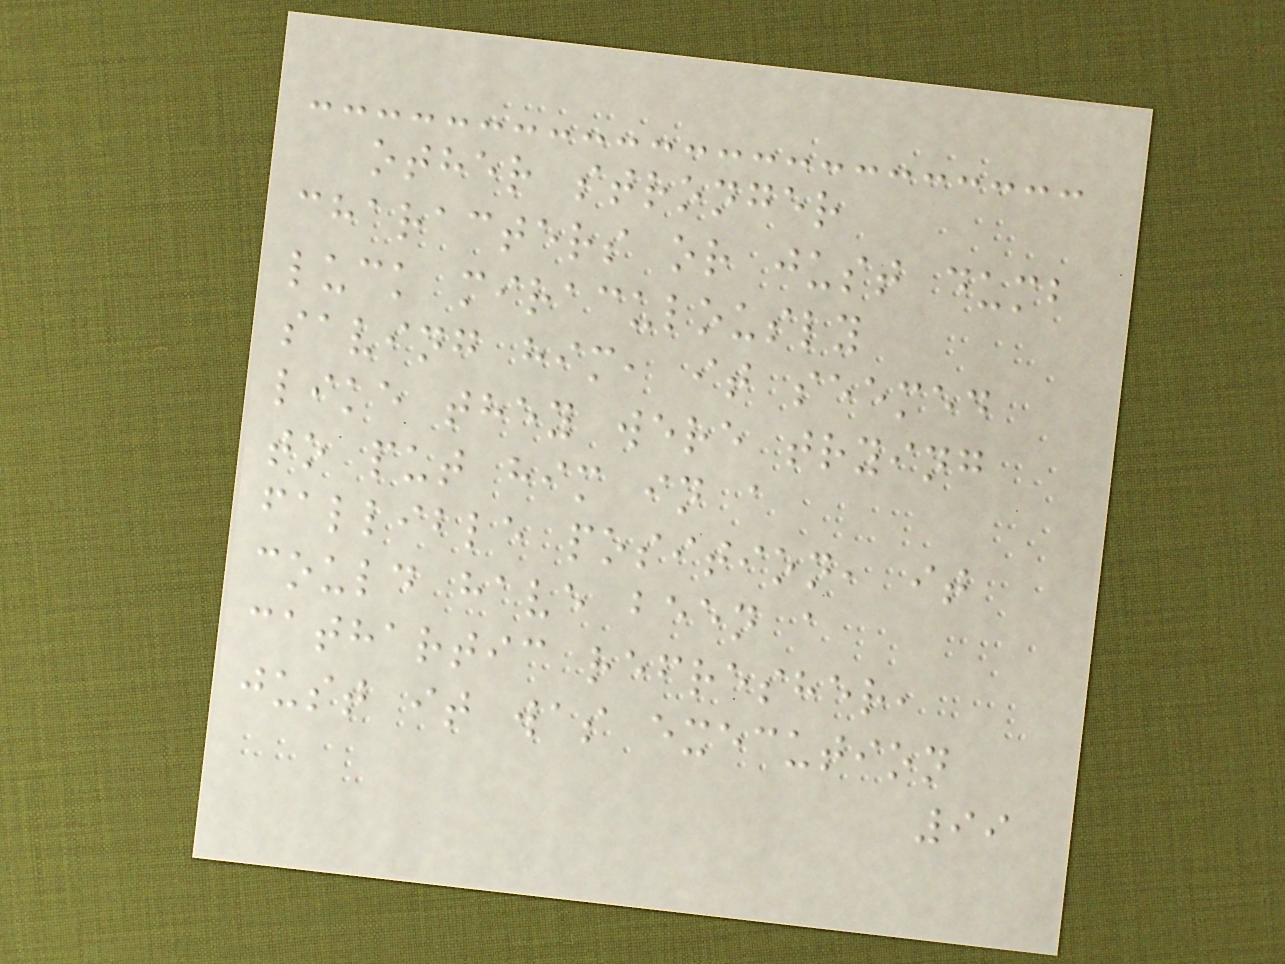other stronger
characters or just dumb
luck miraculously
saving him, it seemed
like they were trying
to put him in a
fallible position, it
could have been a
cathartic refresher,
just it was execution
99
